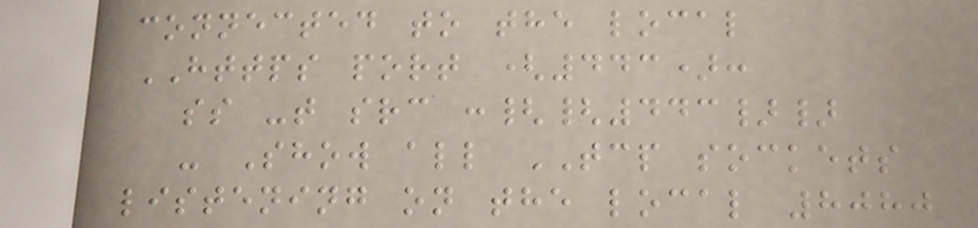connected to the local
HTTPS port (443):
ss -t src :{{443}}
- Show all TCP sockets
listening on the local 8080
